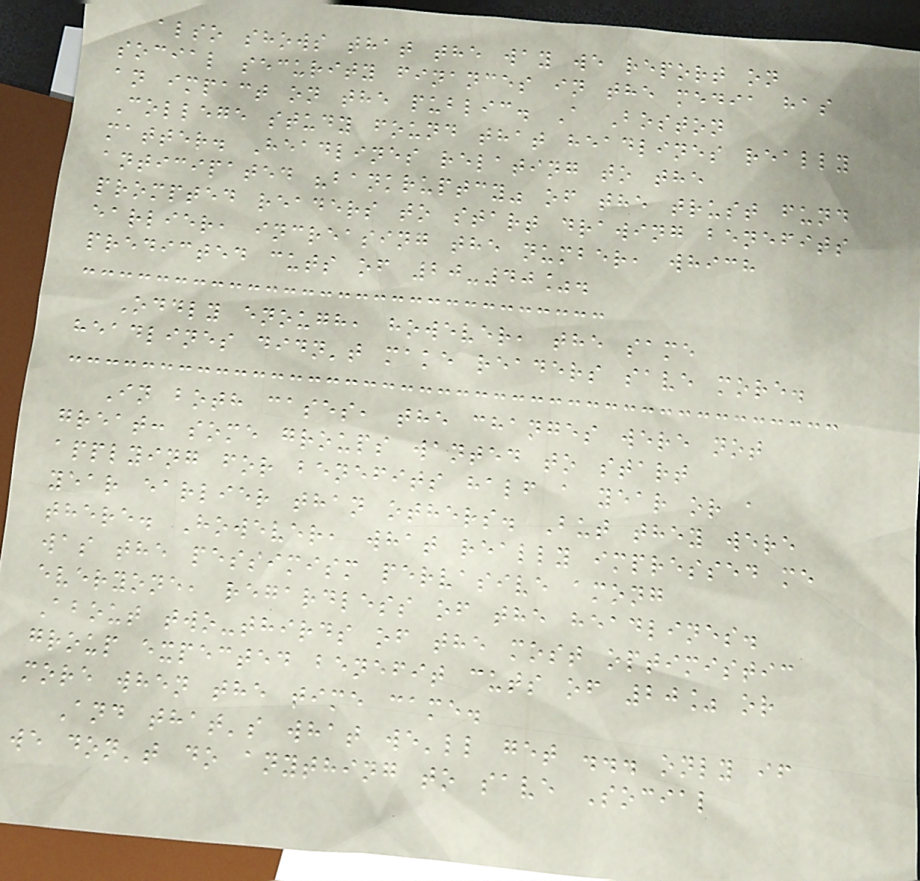also shows that the way we report on
social security finances in the media has
an impact on the public. A Boston
College study found that headlines really
matter. Headlines relating to the
anticipated "bankruptcy" of the trust fund
prompted readers to start drawing benefits
earlier, increasing the number, which
predicted cuts of 20-40%.
Oddly enough, however, the same
headlines didn't make readers save more.
In both cases, the changes were not
great: some groups wanted to start
applying for benefits half a year or a
year earlier than others. But they were
there. However, what really impressed me
was the pessimism pervasive among
everyone, regardless of the headlines.
About two-thirds of the most optimistic
group expected benefit cuts of 20% or
more when the time came.
And that's what we'll get ... only if
we don't do anything to save Social
